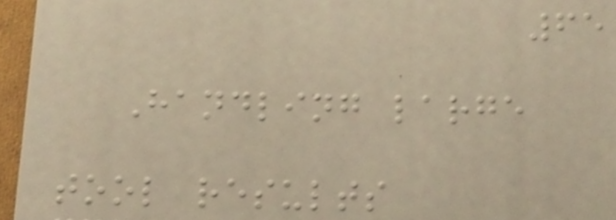65
Handling large
tool results
